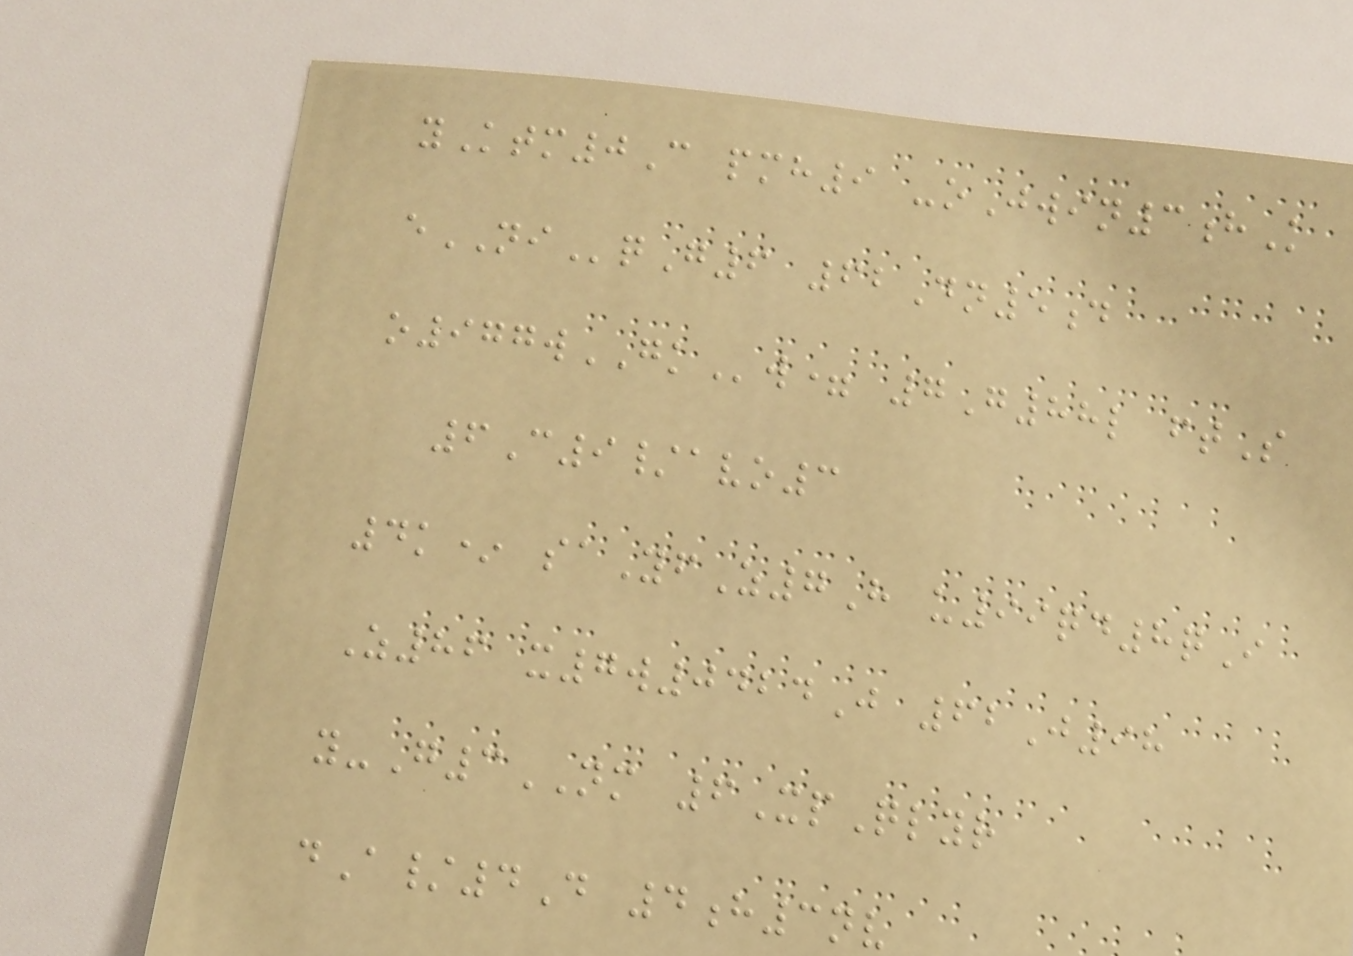yKtm0C pmh9 -oJwin3hK
eNIqG6 62Dn5d
o977wGKw= 7G88l ftS
6C9/avo3
4k* saYfZ7H u99qd8qI
Z86 x7w0424J 62J98
y-G3NM 6XpQlyr
dA/4D 4h3nv
